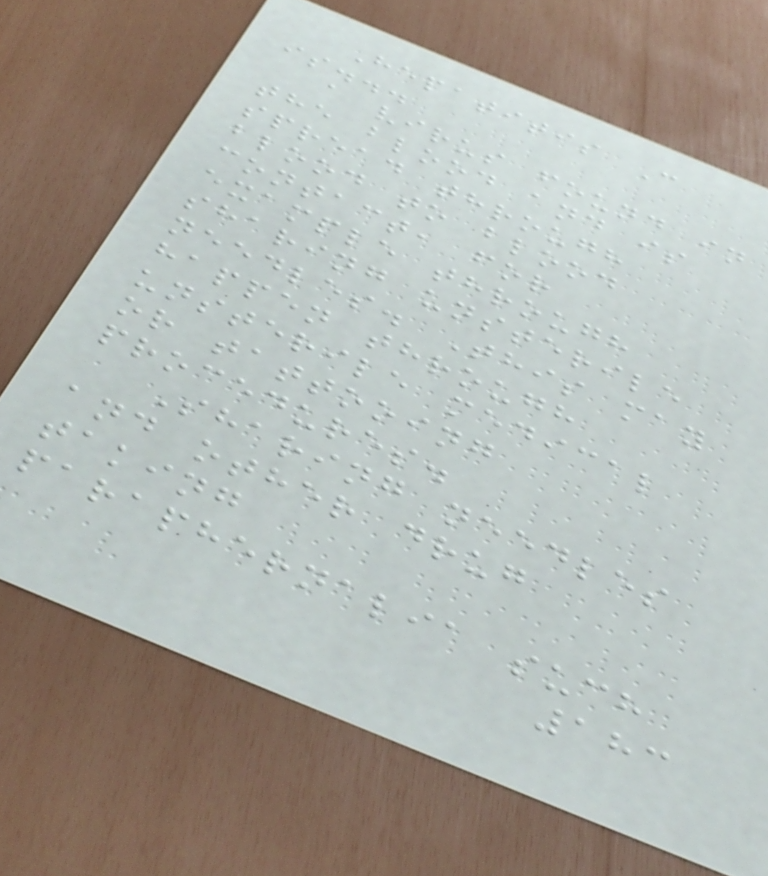Hepatitis C
is...
a virus found in
the blood and is
spread through
blood to blood
contact, for
example through
sharing unsterile
needles. This may
happen through
unsterile medical
or tattooing
procedures.
Sharing needles
and other drug
taking
paraphernalia such
183
